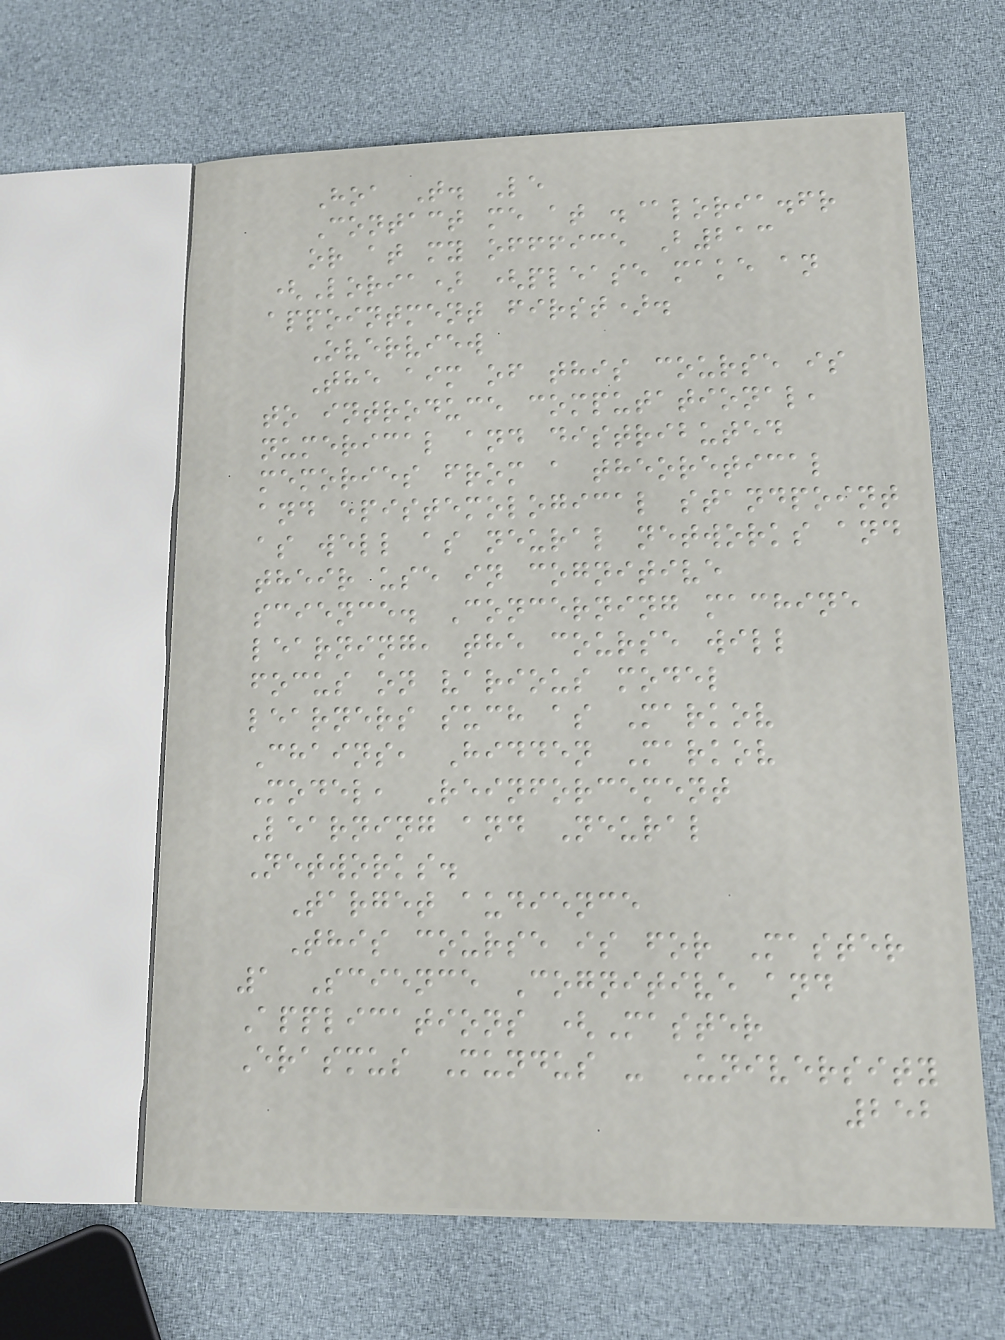Hoa T. Le
Contact me at .@loria.fr
or at my offfice B213
(Loria) (please make an
appointment first).
Overview
The aim of this course is
to introduce computational,
numerical and distributed
memories from a theoretical
and epistemological standpoint
as well as neural networks and
their use in cognitive
science. Concerning machine
learning, the course will
focus on various model
learners such as Markov
Chains, Hidden Markov
Model, Reinforcement
Learning and Neural
Networks.
Target audience
This course is for Master
1 Science Cognitive and
Applications (Master
Erasmus Mundus - University
252
